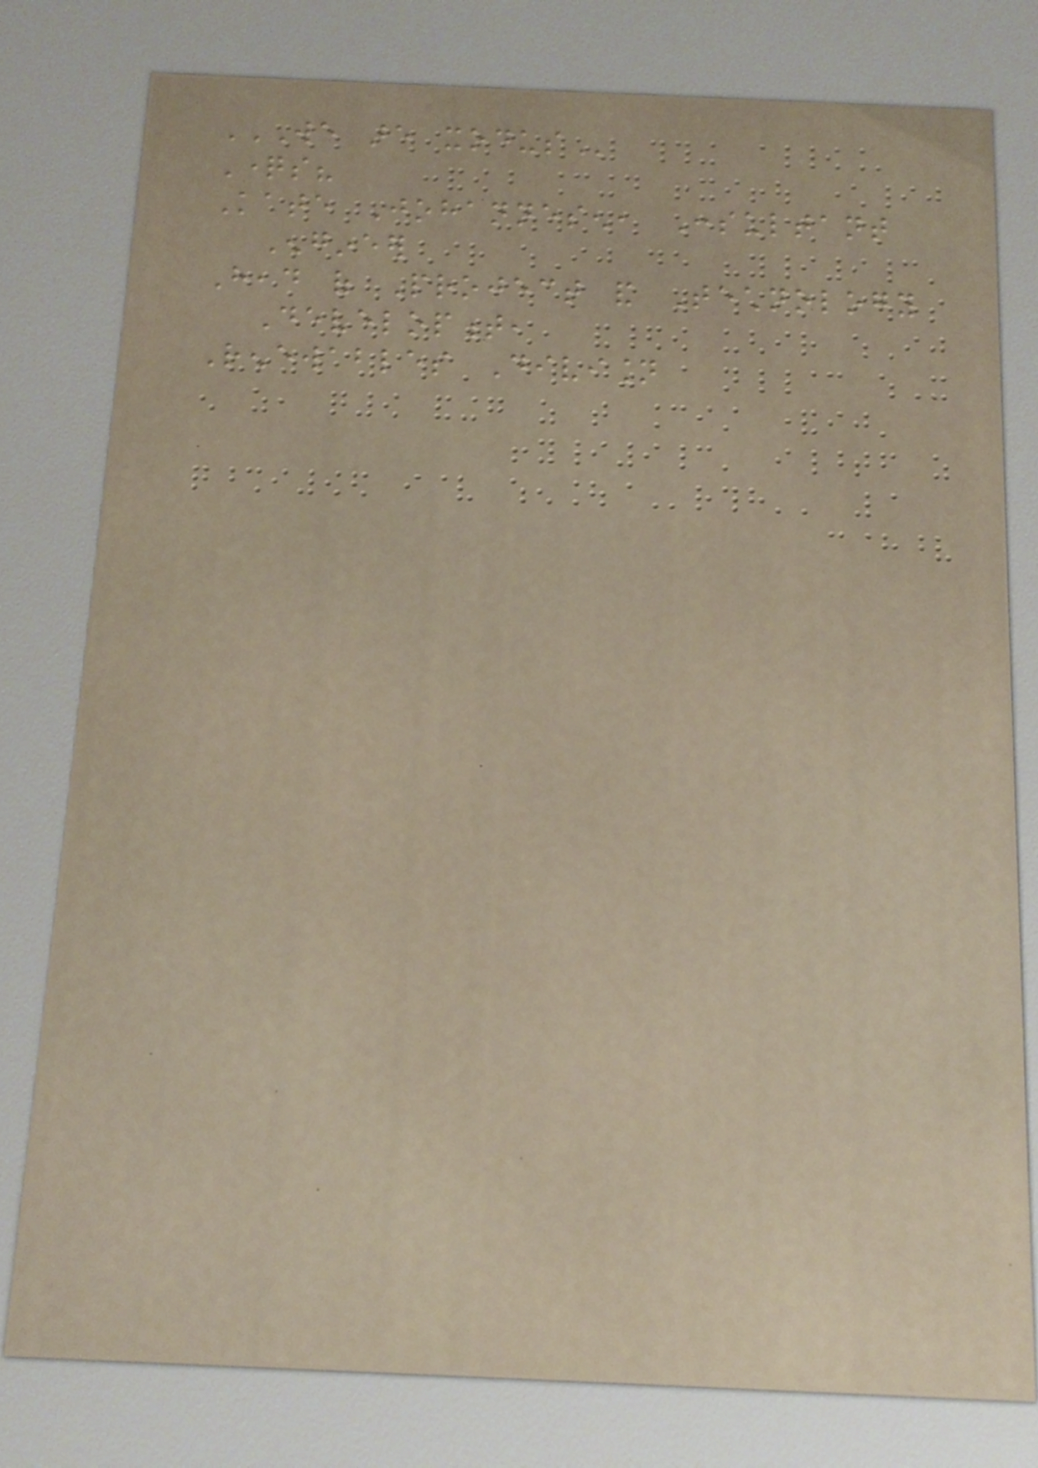WE ARE XODUS
Questions?
Kate Johannesen, Consultant
Engineer
Head of Project and Technology
Development,
Renewables Division
